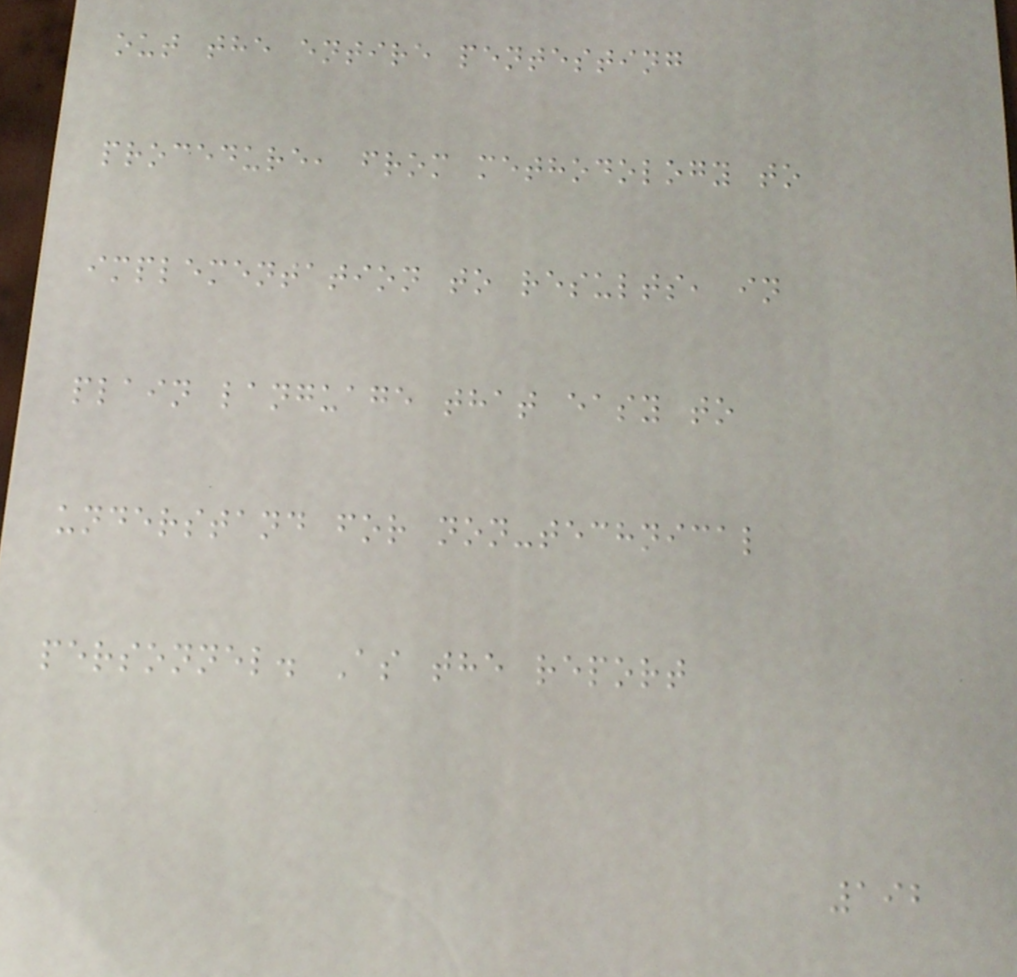out the entire pentesting
procedure, from methodology to
implementation to results, in
plain language that easy to
understand for non-technical
personnel. As the report
192
